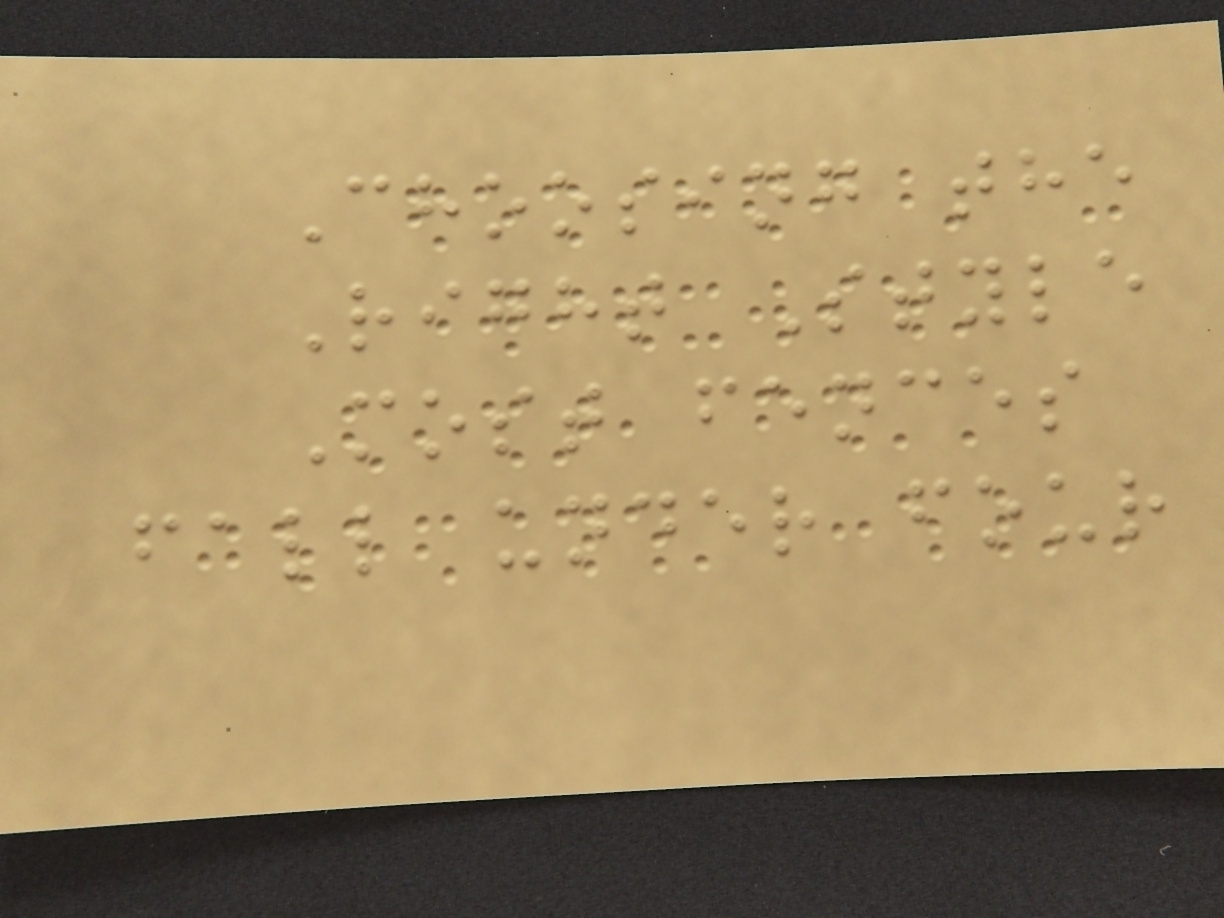Choosing the
Right Style
Most fences
fall under four
